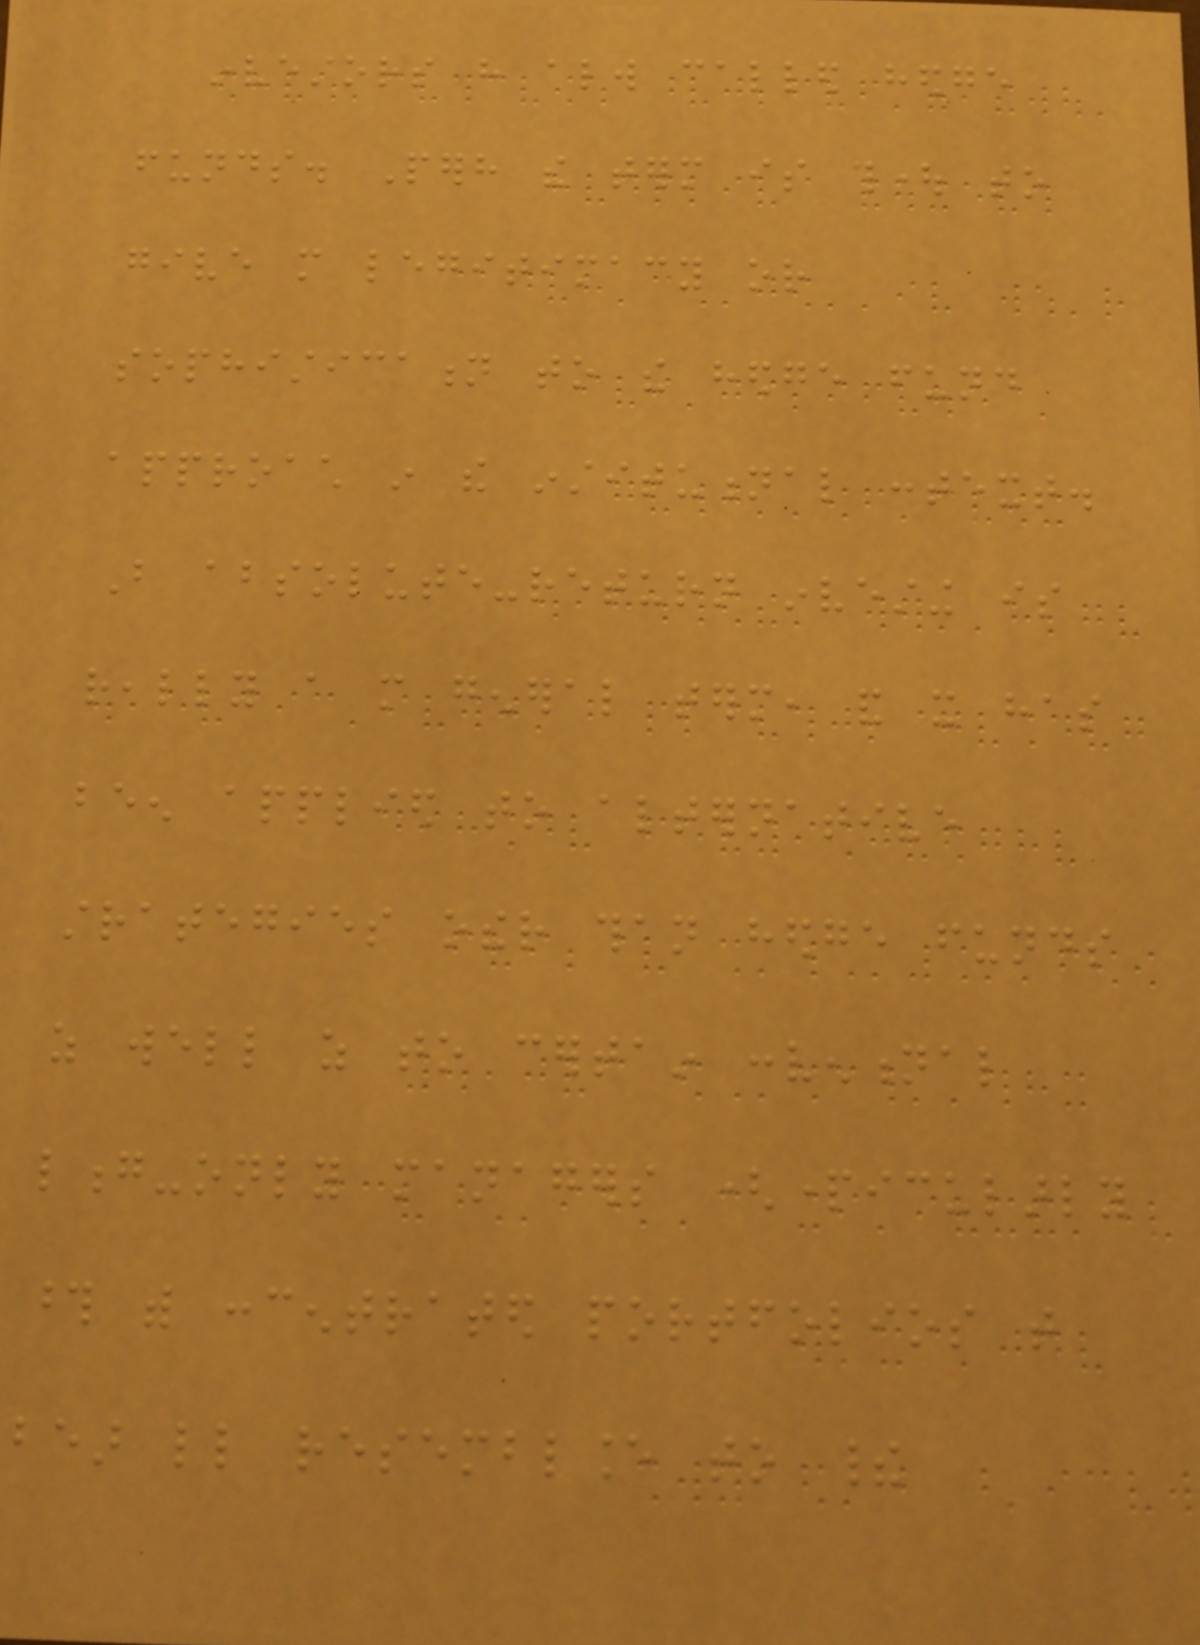investors have always called hedge
funds. Perhaps the term is thought to
give more legitimacy or
sophistication to the hedge fund
approach in the institutional context.
But absolute-return investing is
really a more general term, and it has
been applied to alternative
strategies other than hedge funds
as well as to certain conventional
long-only managers (particularly
those with concentrated portfolios that
bear little resemblance to their
